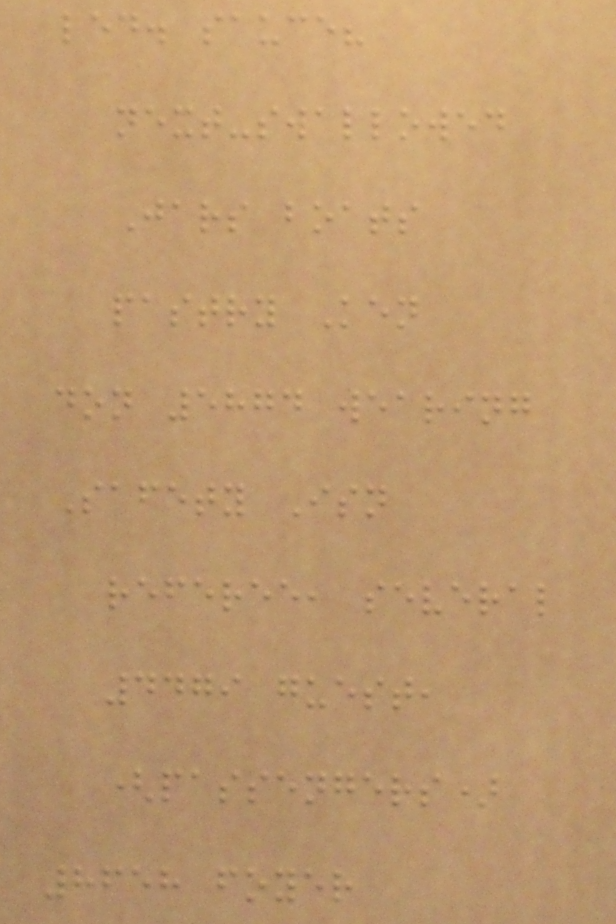led. sauce?
next-swallowed
Jars boats
pastry Ken
don 5874 wearing
Safety Isn
referee, several
4479 guest,
(passengers)
8658 foyer
